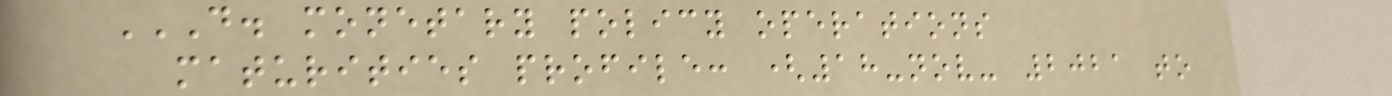D. MONETARY POLICY OPERATIONS
MATURITIES PROFILE: (18-NOV- 2021 TO
